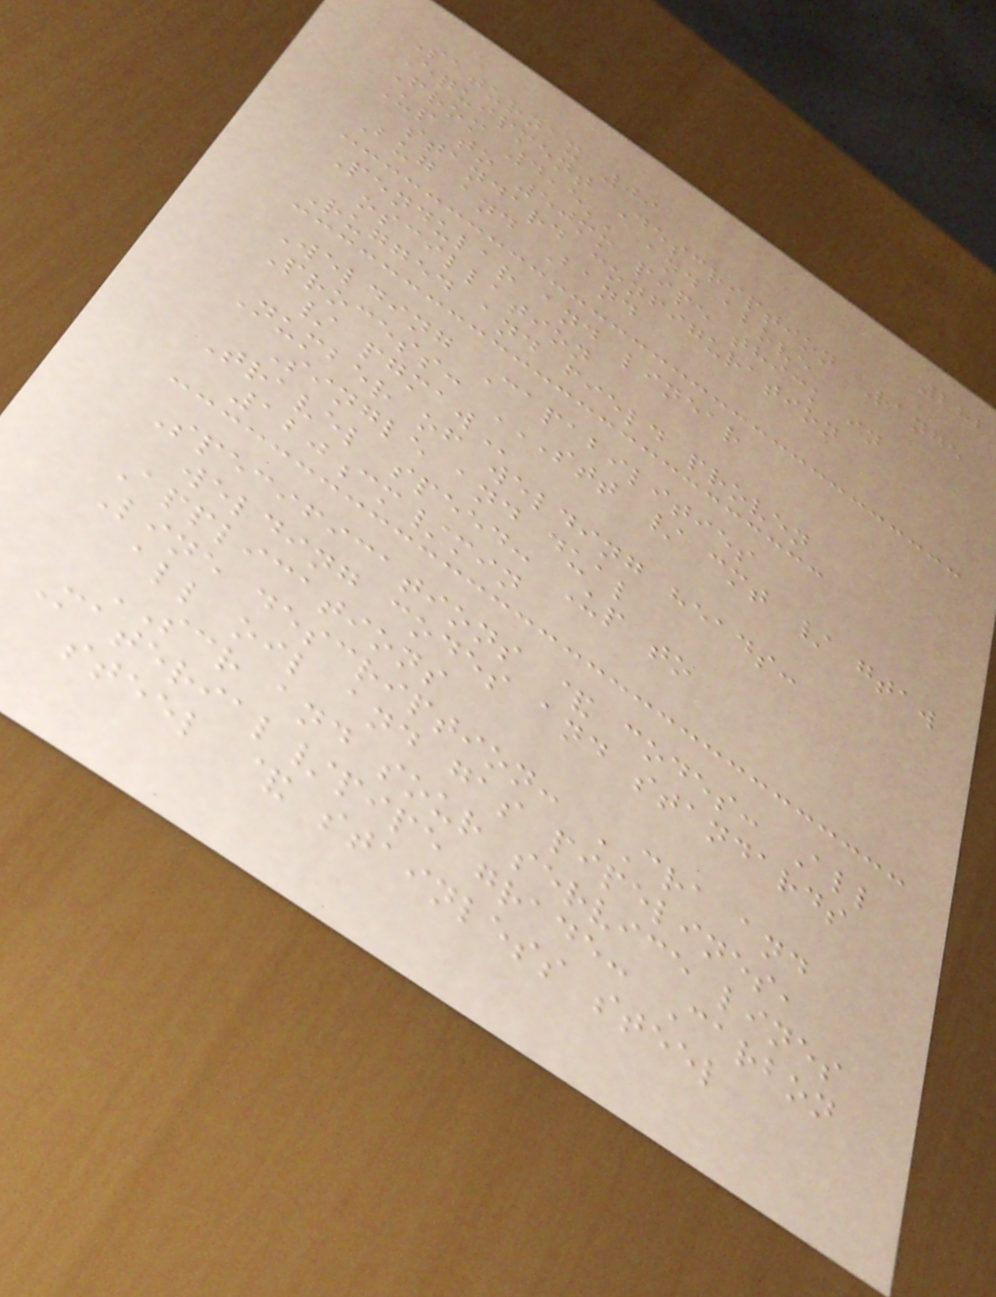282
Saturnax 09
Equipment Description Range
From 4,5'' and above
Up to 50mm pipe thick in
standard configuration
Bug and Band
Pendular and linear
oscillation
Rugged and field proven
Welding Capabilities
Process: STT / CMT / GTAW
/ PGMAW
Number of welding heads:
Single and dual
Travel speed: Up to
120cm/min
Specifications & codes: All
welding codes and standards
Applications
Line description: CRA and
all oil and gas pipelines,
SCR and sour service lines
Material/pipe grade: Carbon
steel & stainless steel
